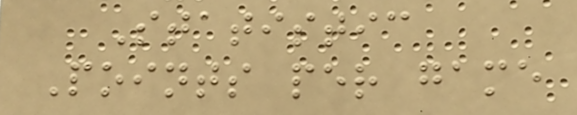Statistic
Points per game
